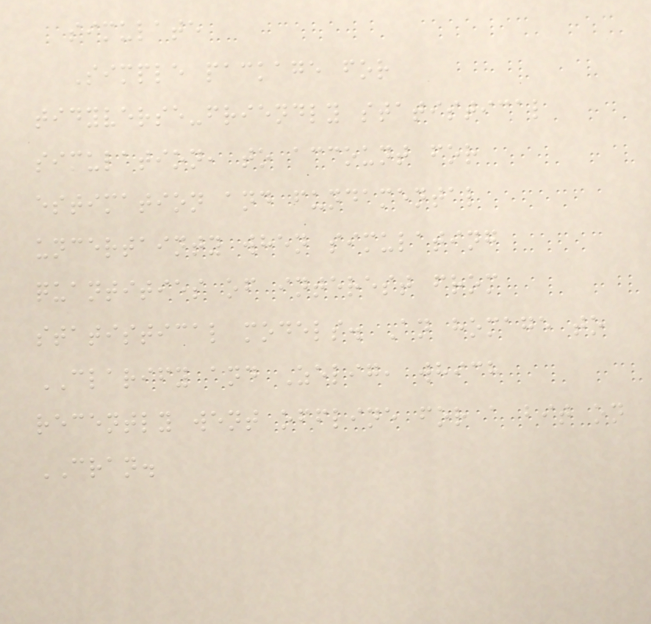simulate
Simple package for
tidyverse-friendly statistical
simulation, to account for
estimation and fundamental
uncertainty when simulating
quantities of interest from
statistical models. An homage to
CLARIFY and Zelig, which
recently went offline for a bit on
CRAN.
